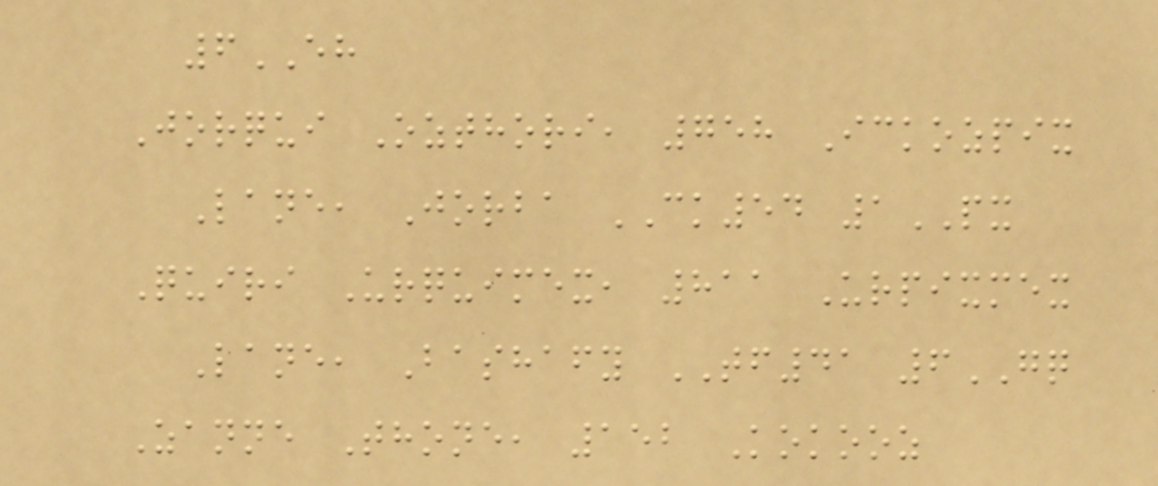6EH
Jorqui Ozthori, 758 Ickozpix
Lane, Jorba CK54 1PX
Quiri Urquimex, 811 Urpixmex
Lane, Bashafy TF41 6GQ
Zanne Thone, 152 Kokooz
